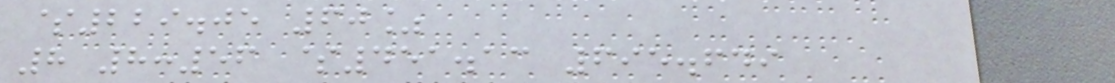$229.05 60%
8 8:56 $451.13 695.649
